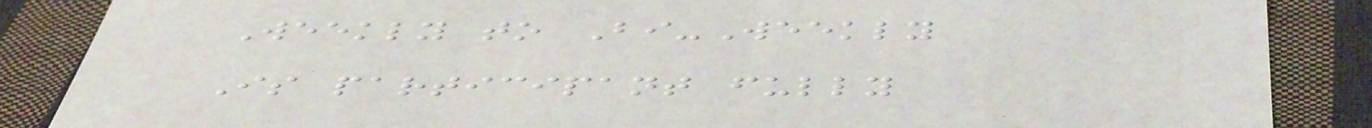Weekly to Bi-Weekly
Is participant fully
